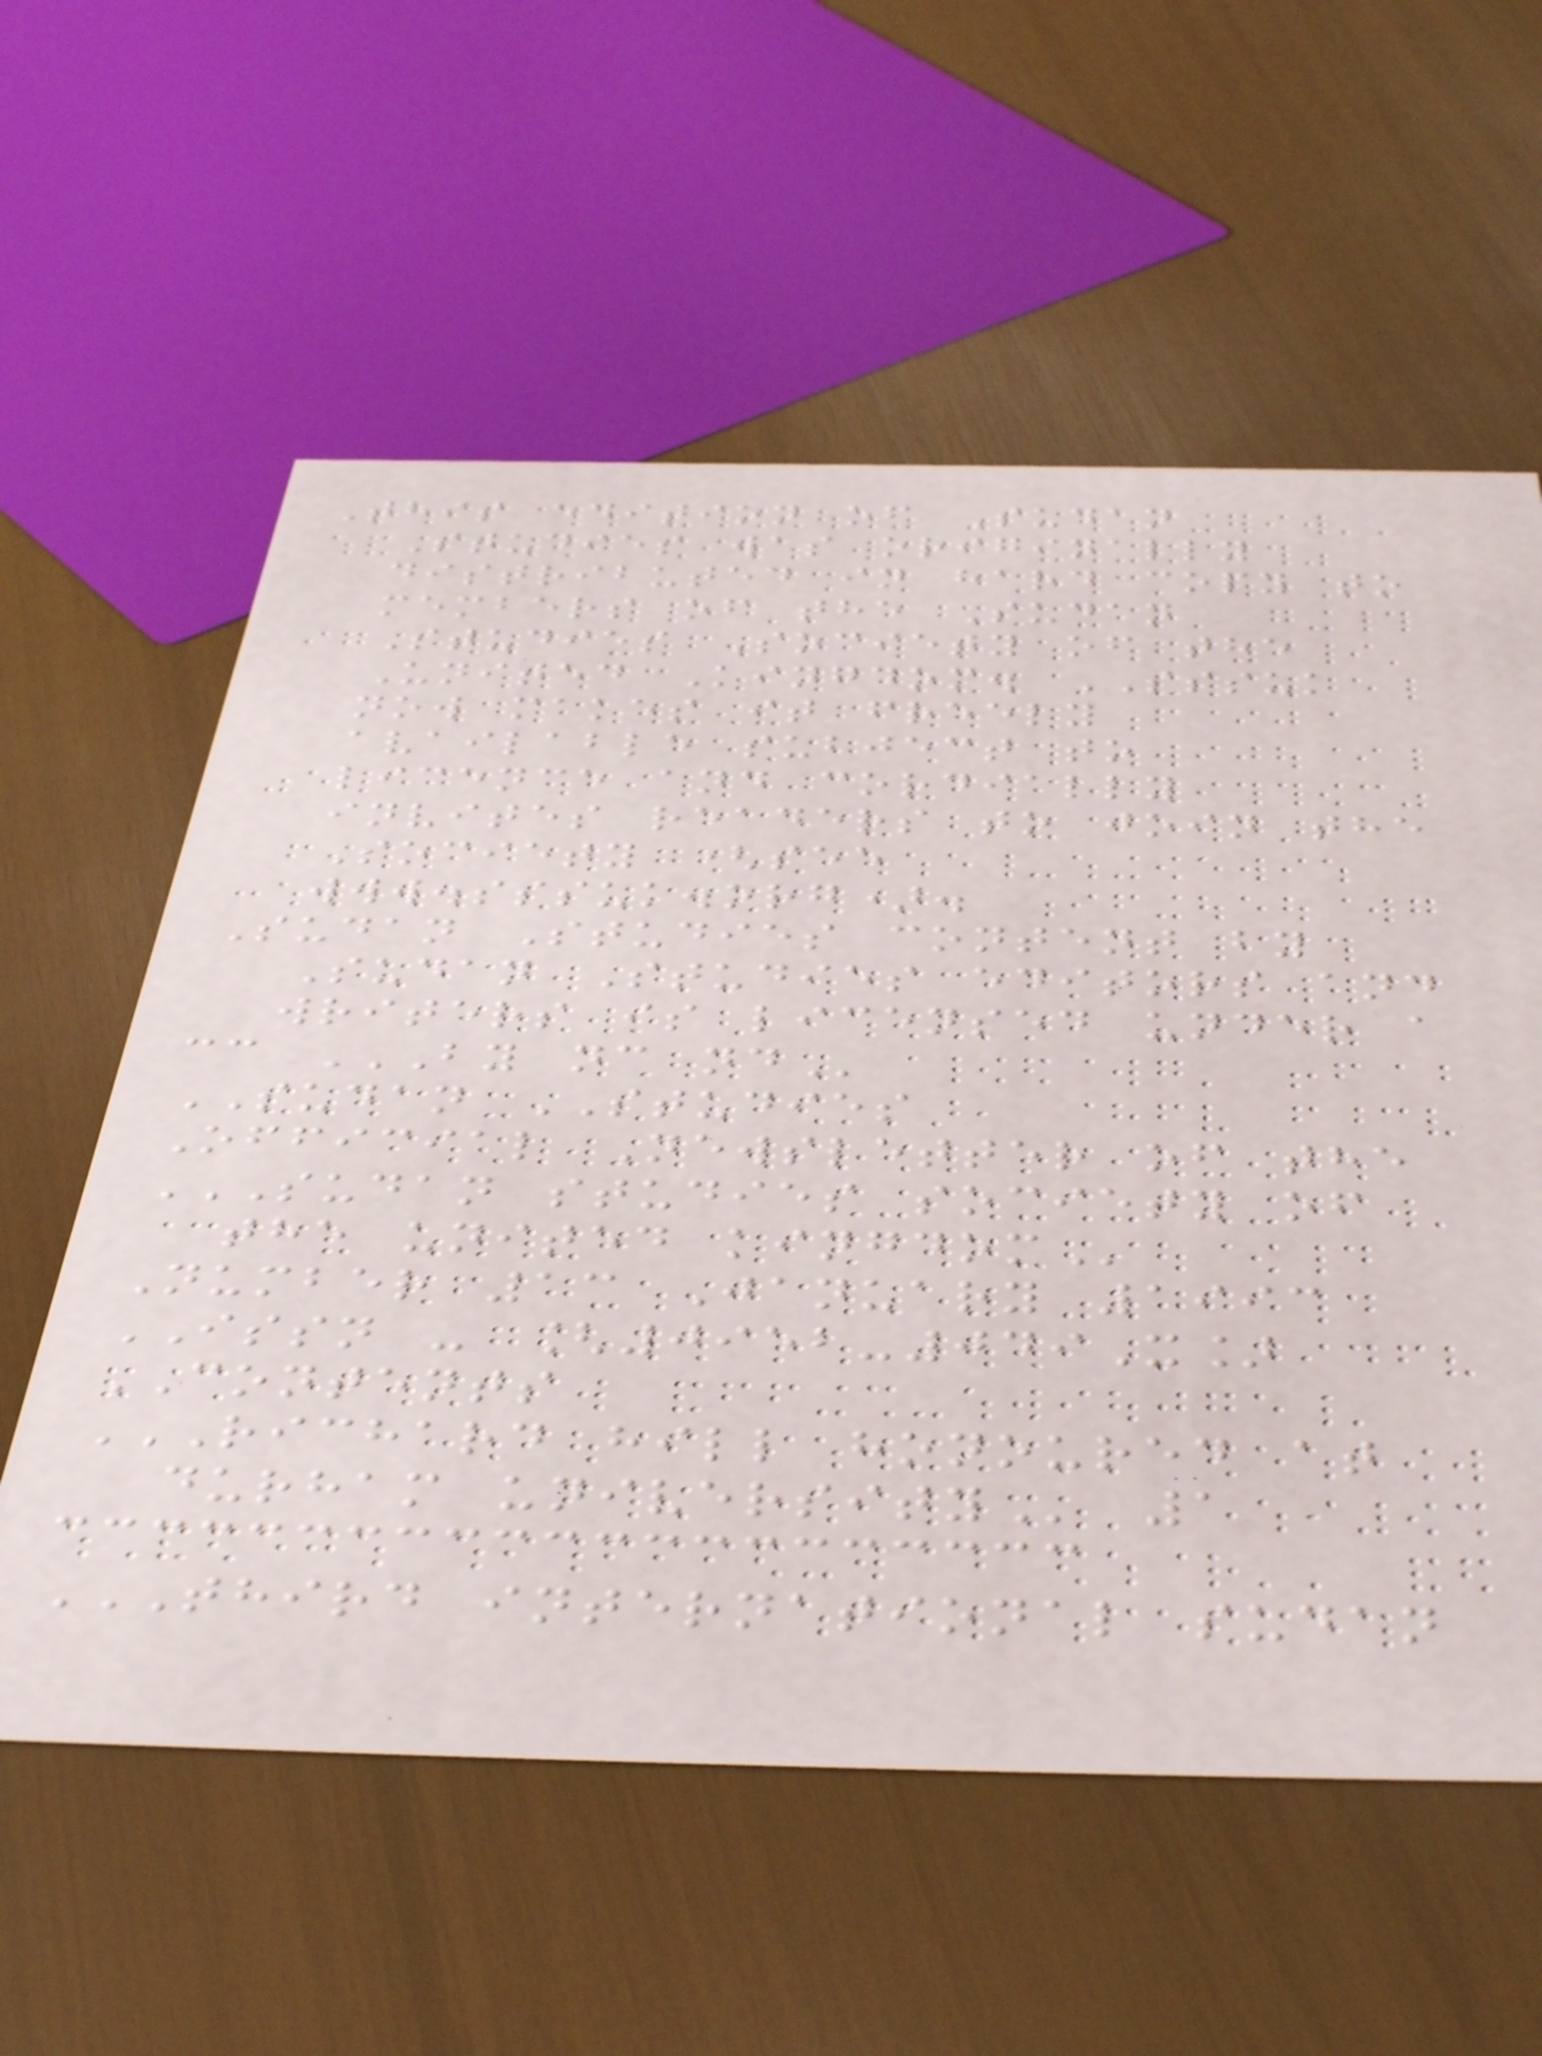This edition of Sudan
Studies was originally
distributed in hard copy to
members of the Sudan
Studies Society of the
United Kingdom. SSSUK
now makes it freely
available subject to
licence and cordially
invites readers to join the
Society (see
www.sssuk.org).
Sudan Studies content by
Sudan Studies editors and
writers is licensed under a
cc BY NC ND
SUDAN STUDIES
Official Newsletter of the
SUDAN STUDIES SOCIETY OF
THE UNITED KINGDOM
Number 13 January 1993
ISSN - [0952-049X]
CONTENTS
RICHARD HILL HONOURED AT
DURHAM UNIVERSITY 1
THIRD INTERNATIONAL SUDAN
